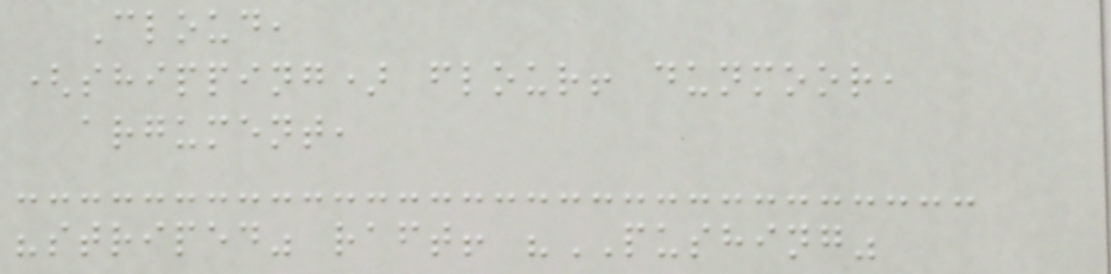Cloud,
(shipping) flour! dunmoor,
argument,
"striped" raft! "PUSHING"
